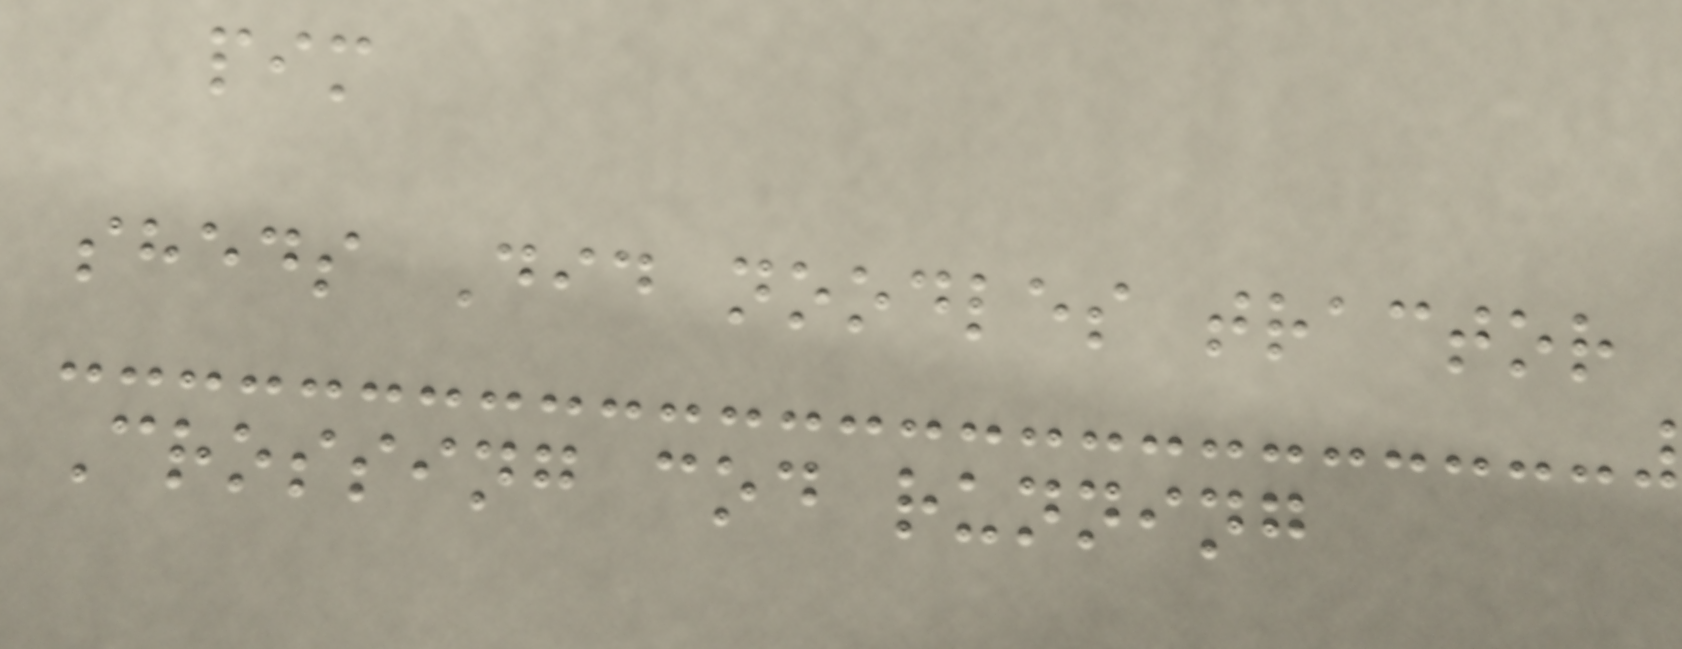pim
sheds Did noodles tractor
Crossing cod running
